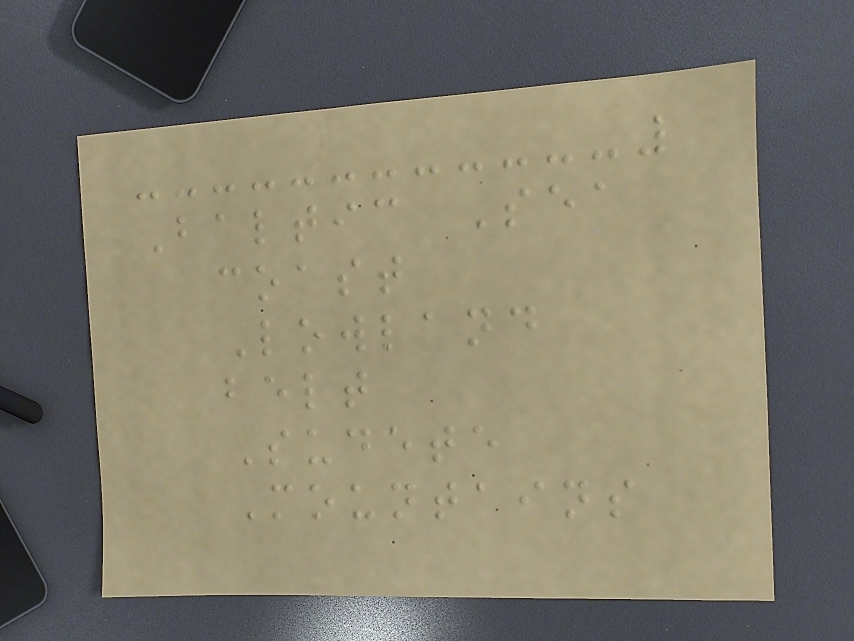Baltic Sea
coast
Lowland
belt
Sudete
Mountains
